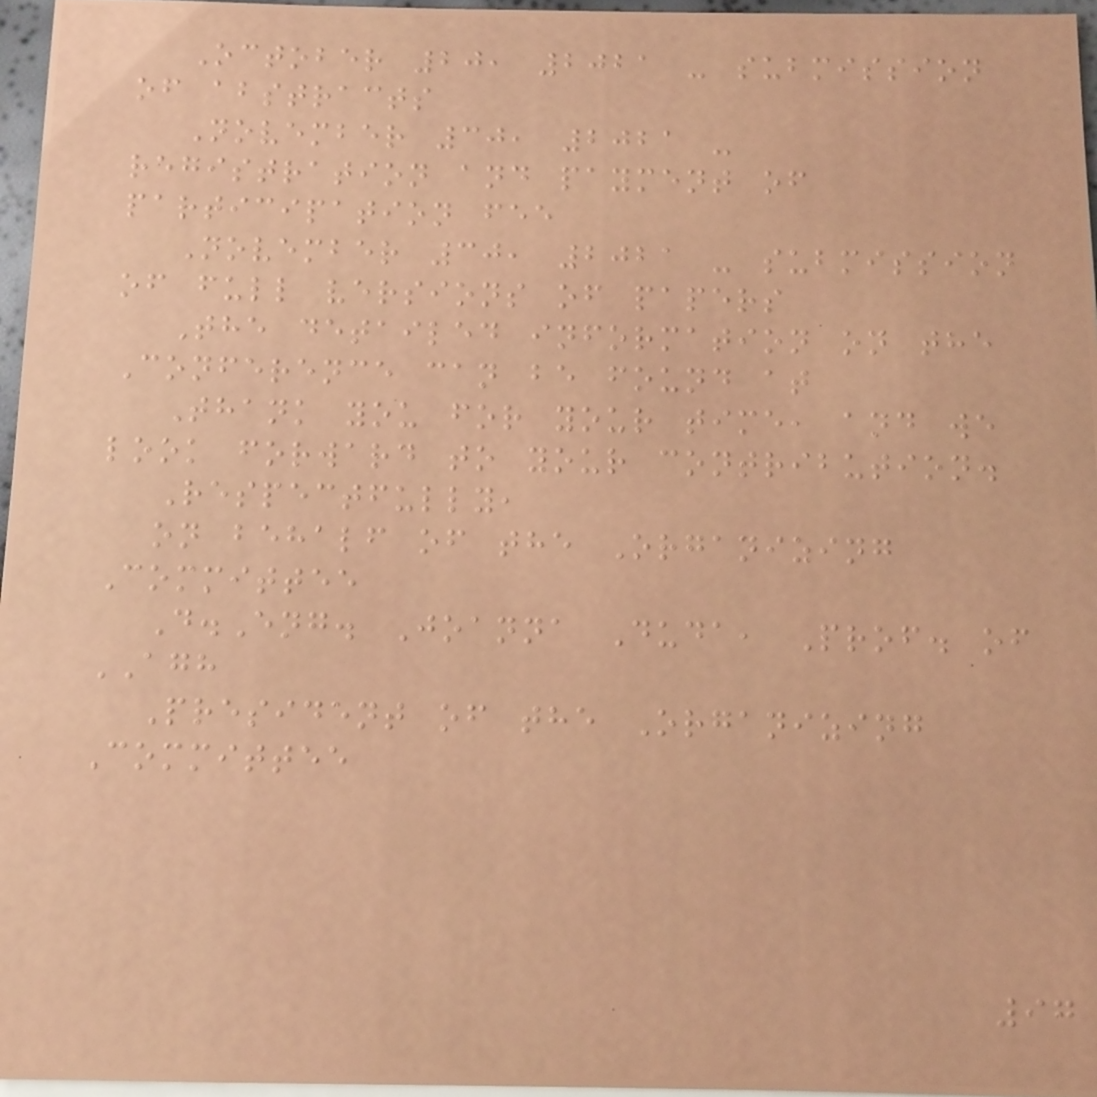October 20, 2021 - submission
of abstracts
November 30, 2021 -
registration and payment of
participation fee
November 30, 2021 - submission
of full versions of papers
The detailed information on the
Conference can be found at
Thank you for your time, and we
look forward to your contribution.
Respectfully,
on behalf of the Organizing
Committee
D.Eng. Joanna Duda, Prof. of
AGH
President of the Organizing
Committee
97
